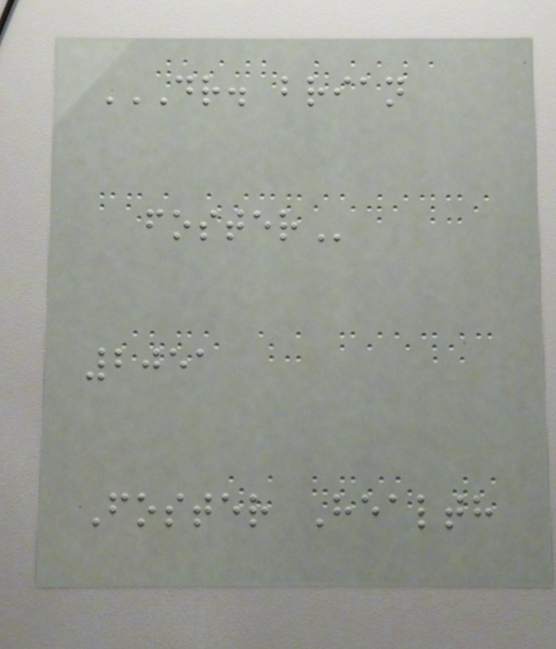DR. BRIAN
FOSTER
2051
Foster Health
